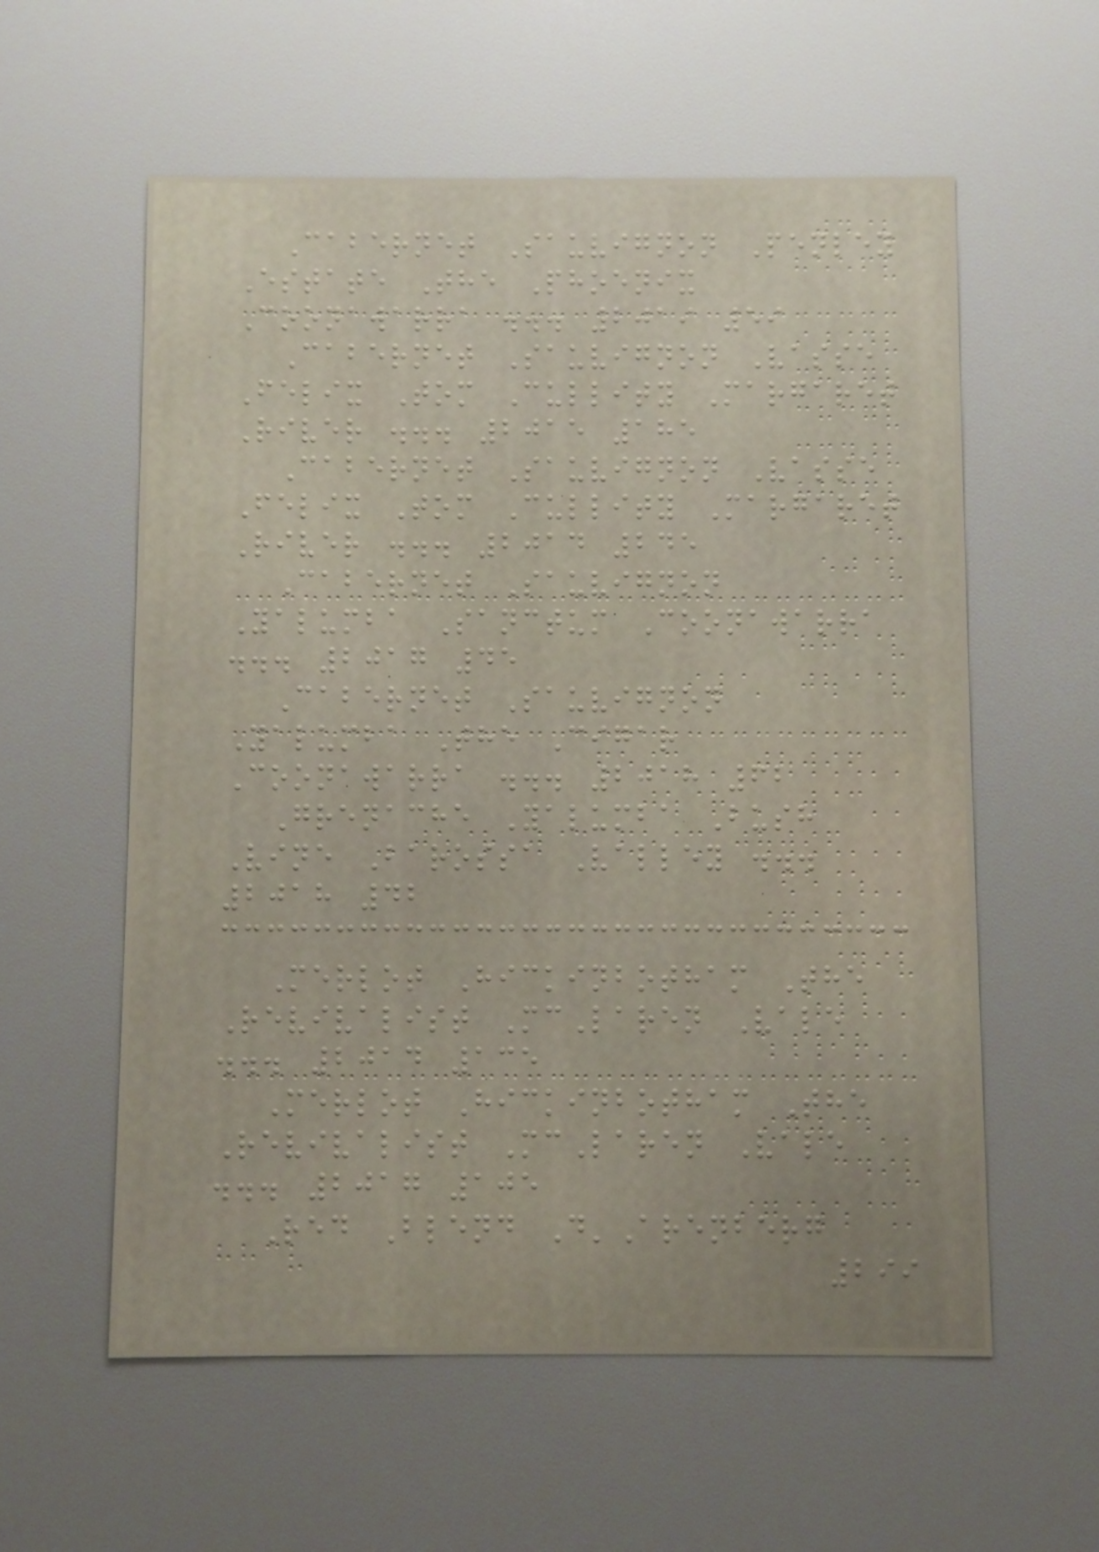Cabernet Sauvignon Penley
Estate The Phoenix
Coonawarra ... 2019 59
Cabernet Sauvignon Vasse
Felix Tom Cullity Margaret
River ... 2015 185
Cabernet Sauvignon Vasse
Felix Tom Cullity Margaret
River ... 2014 245
Cabernet Sauvignon
Yalumba Sanctum Coonawarra
... 2017 45
Cabernet Sauvignon
Yalumba The Cigar
Coonawarra ... 2018 62
Grenache Yalumba Bush
Vine Barossa Valley ...
2018 42
Merlot Hickinbotham The
Revivalist McLaren Vale
... 2014 135
Merlot Hickinbotham The
Revivalist McLaren Vale
... 2017 105
Red Blend D'Arenberg
299
